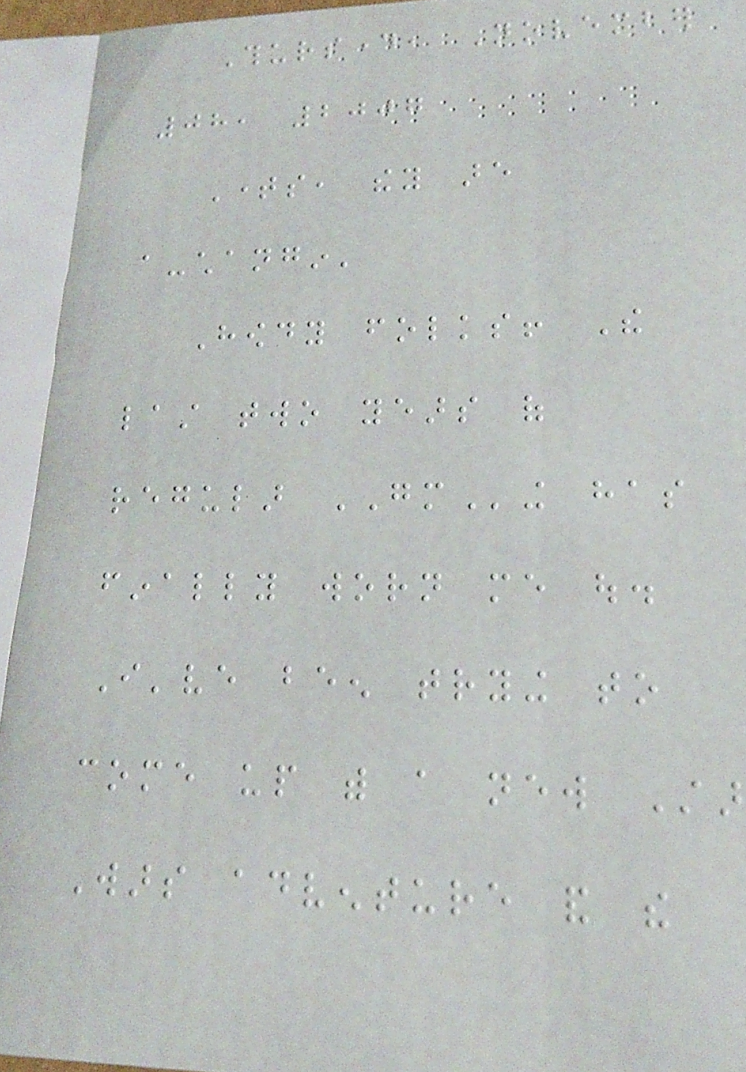Thursday, November
08, 2007
Times, they are
a-changin'
Howdy folks! The
last two years of
regular GMing has
finally worn me out.
I've been trying to
come up with a new Star
Wars adventure and the
